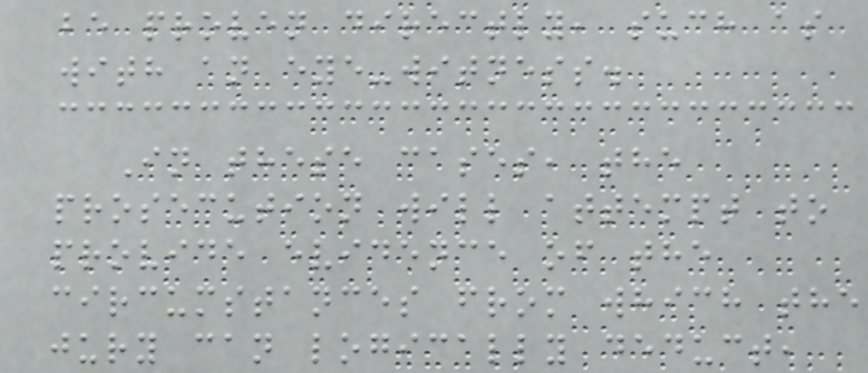be proven directly, such as
with an eye-witness.
In these cases, the
prosecution will attempt to
provide evidence of the
circumstances from which the
jury can logically deduct,
